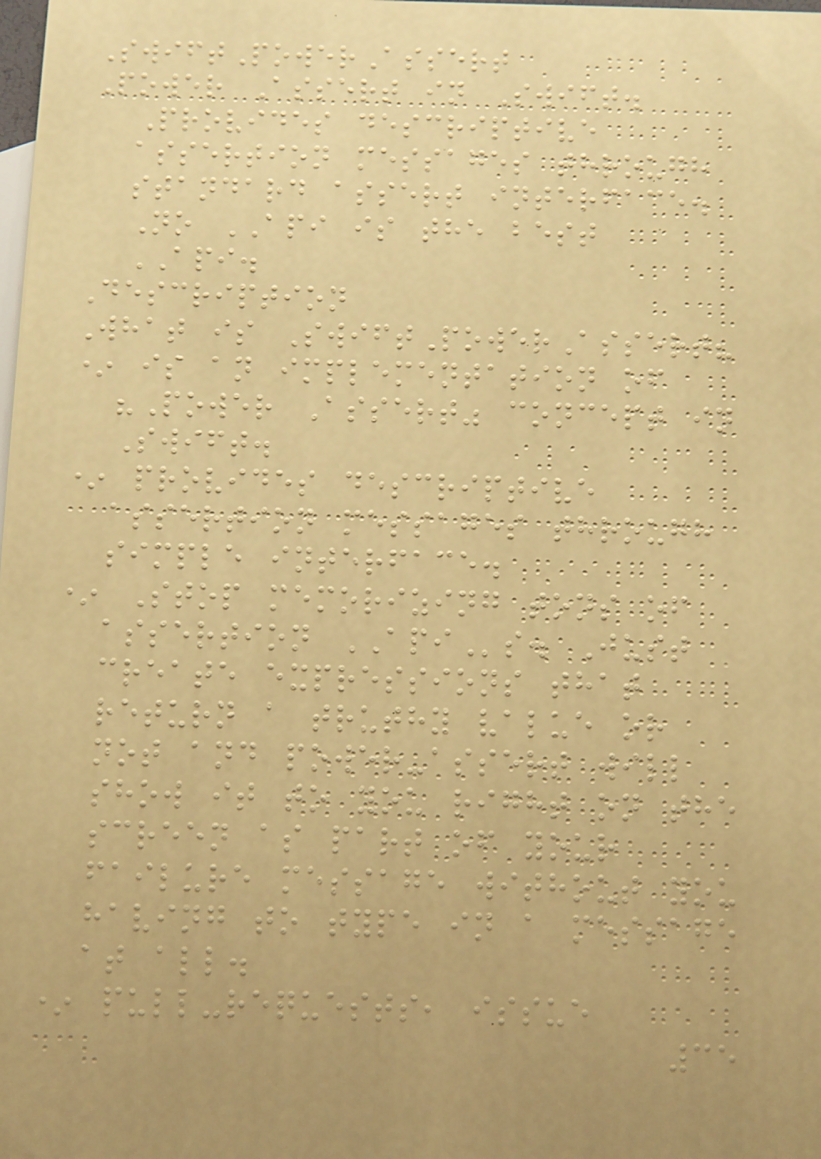SwiftPowerAssert
Power Assert in Swift.
Provides descriptive
assertion messages through
standard assert interface.
No API is the best
API.
Description
What is SwiftPowerAssert?
* is an implementation of
"Power Assert" concept in
Swift.
* provides descriptive
assertion messages through
simple interface.
* Stop memorizing tons of
assertion APIs. Just
create expressions that
return a truthy value or
not and power-assert will
show it to you right on the
screen as part of your
failure message without you
having to type in a message
at all.
* pull-requests, issue
35
